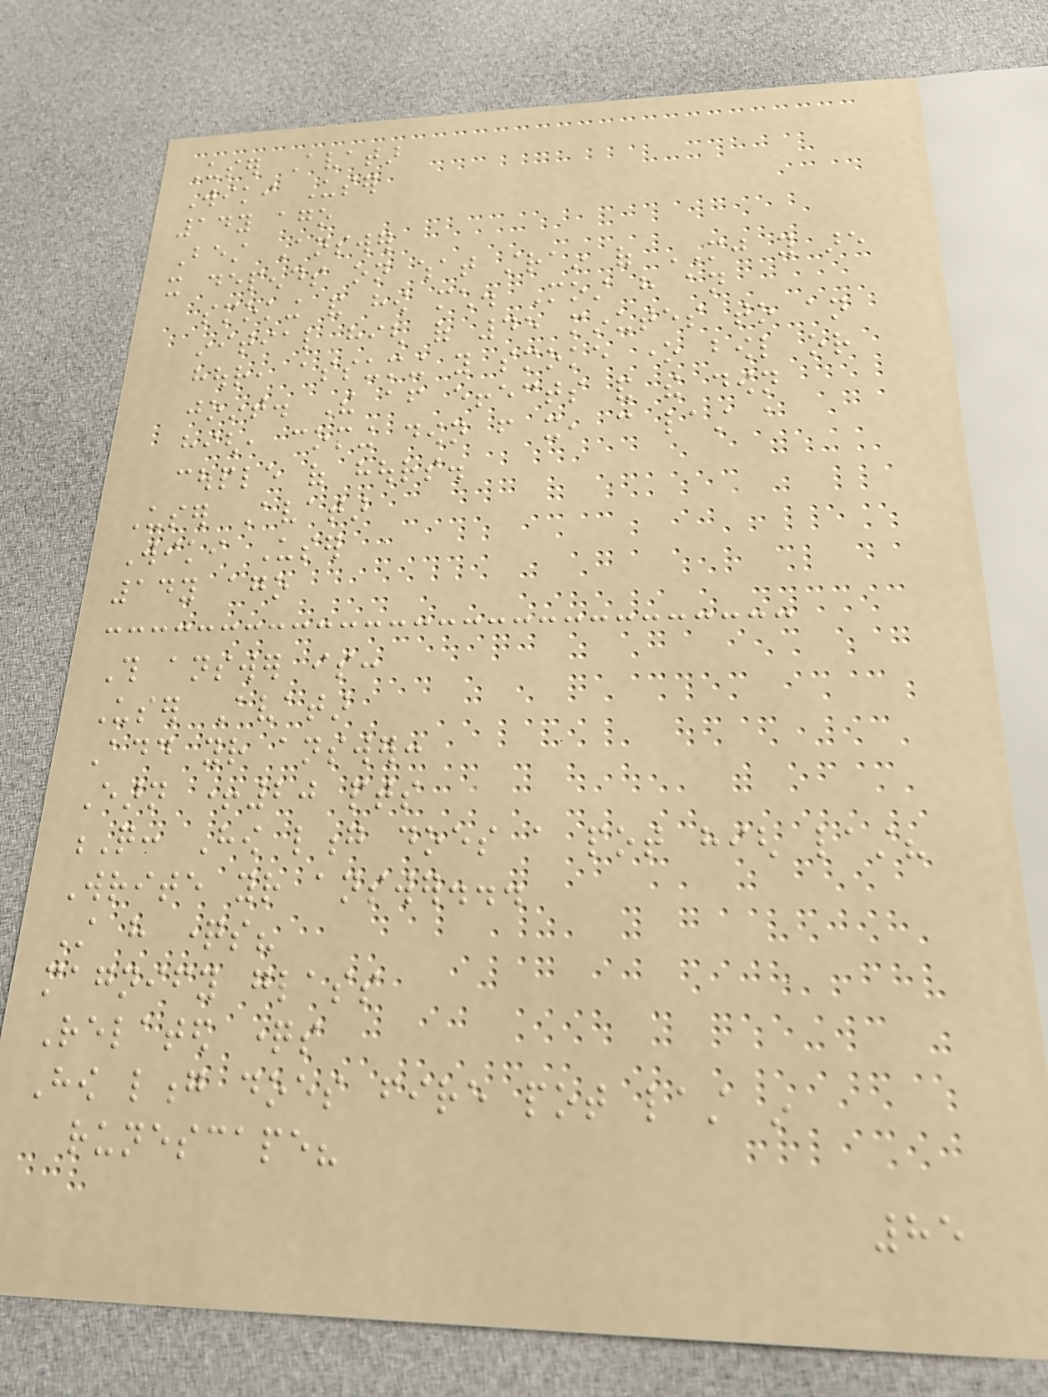User Avatar
Wiki User
14y ago
Best Answer
it depends on what strain of MJ you are
smoking and how much. Most have an
initial high of 45 minutes to an
hour, assuming you smoke one bowl or
joint. The after effects and the down
high, coming down from it, can last a
couple of hours.
User Avatar
Wiki User
14y ago
This answer is:
User Avatar
Add your answer:
Earn +20 pts
Q: How long does a pot high last?
Write your answer...
Still have questions?
magnify glass
Related questions
How long does fire pot last in
runescape?
85
